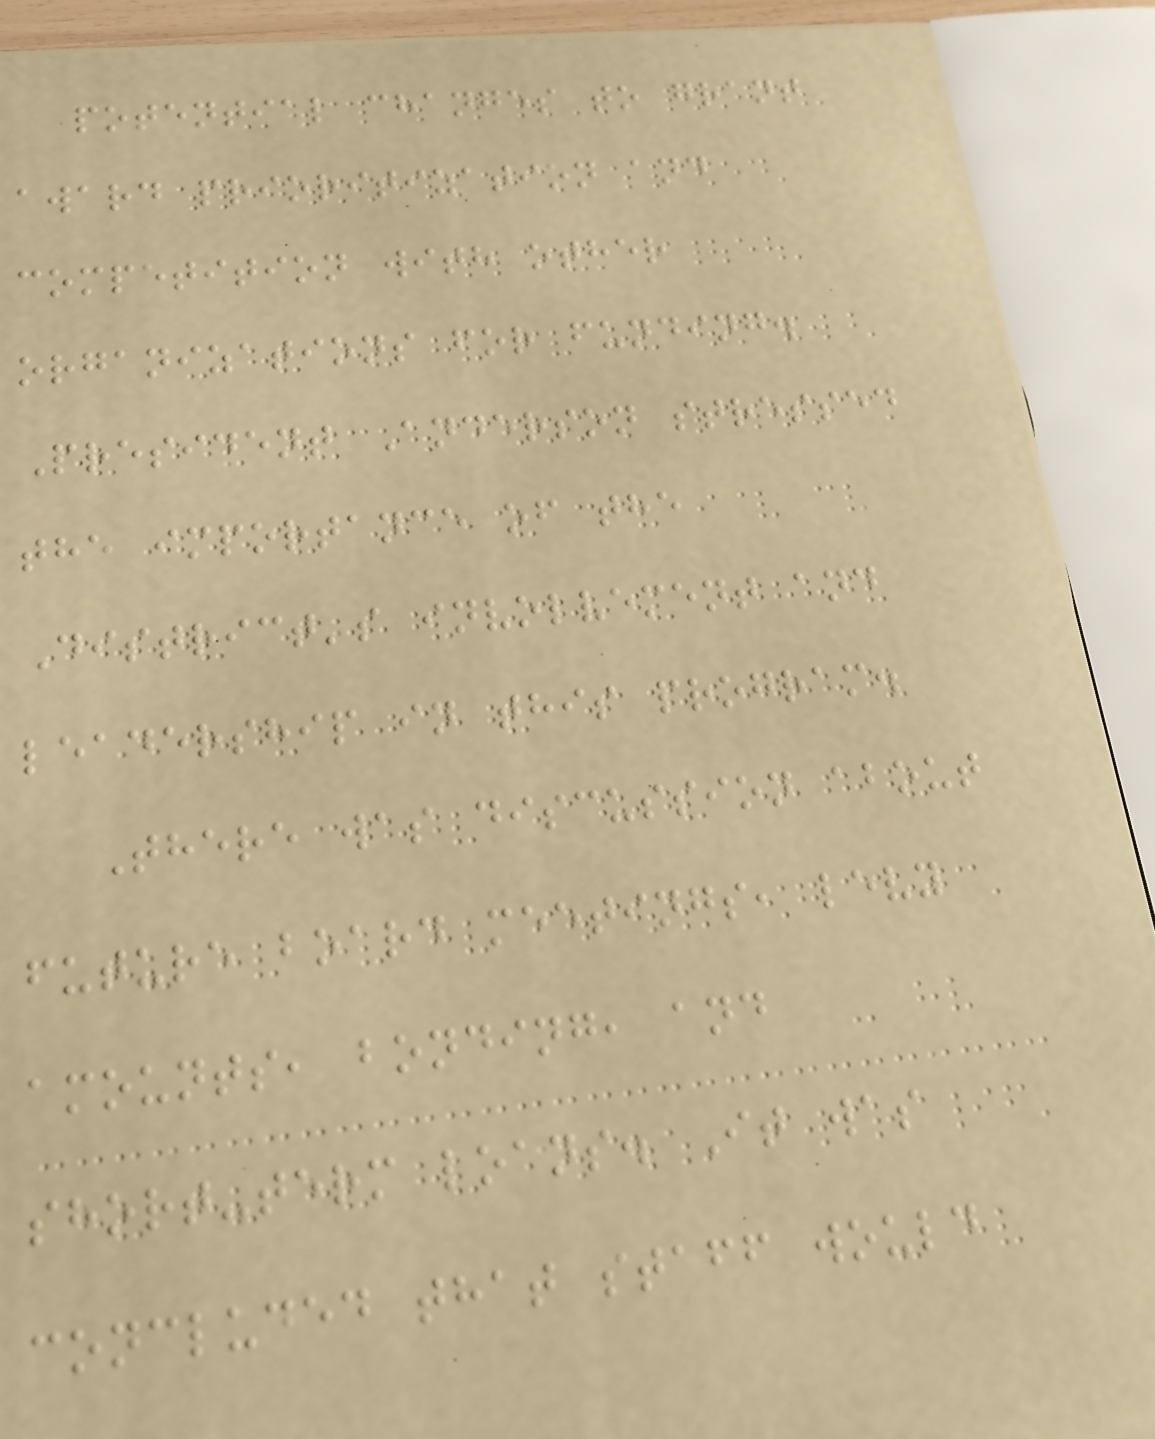potential changes to grant
award prioritization and
competition with other
organizations for funding.
President Anderson stressed
the importance of the
District's involvement and
leadership in this program.
There was discussion about
future board meetings, levy
amounts, bonding, and
short-term loans. It was
concluded that staff would
